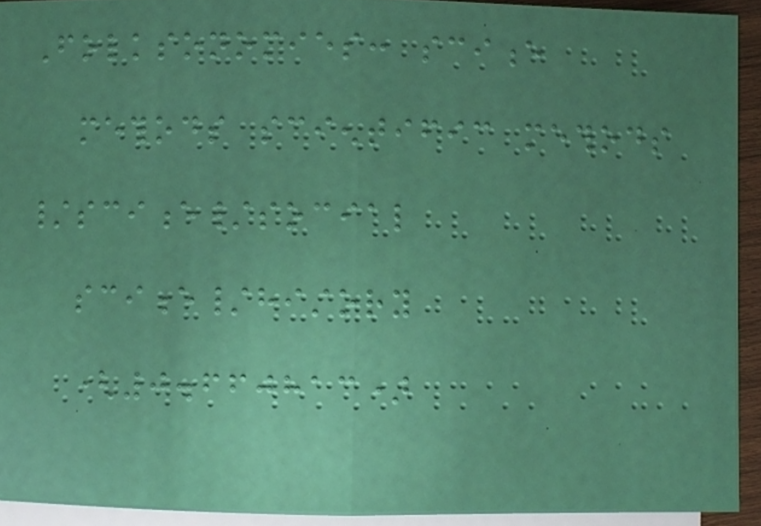Folksonomies: science
methods scientific methods
/science/social
science/history
(0.660813)
